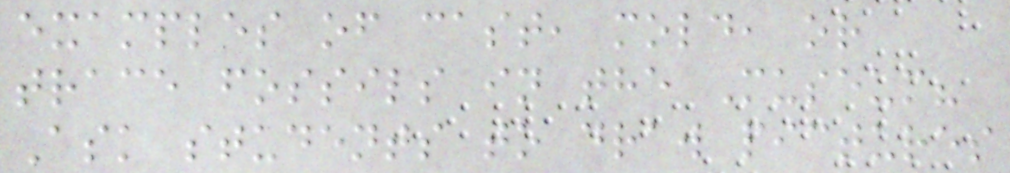examples of cast, mold, or
trace fossils in the Museum?
Ask students to draw pictures
